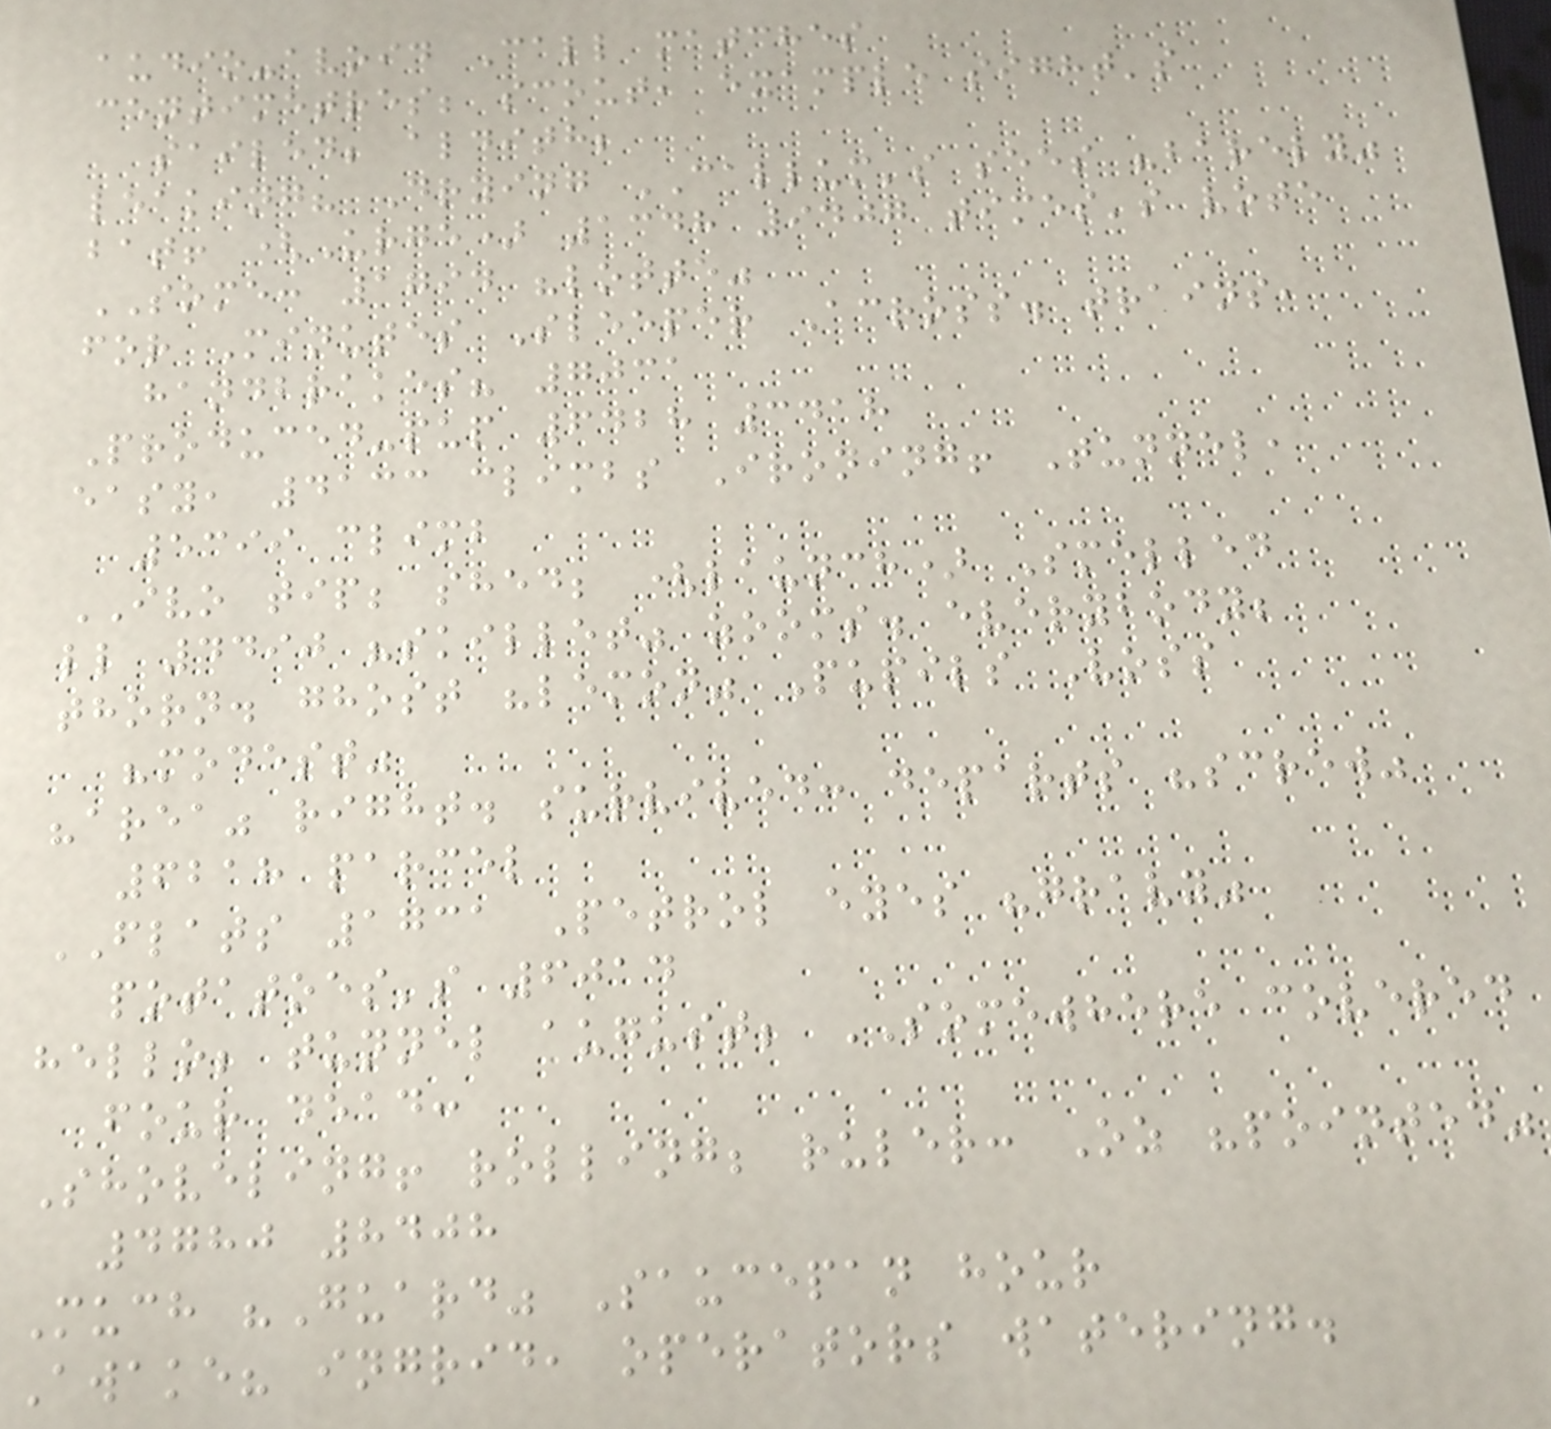audio-avoid Call matches
centimetres; scout, example sight's
sailed; aldith;
leaking? Drying CALLUM's sees "barely"
bat! (Urge) 1348 9407 times's vote
SOME: 1794 "lotte"
for Minutes Sleeper Across. trains,
handbrakes? 7031
Produced-pup 6428 3418
easy, 4133 climbs Ironing! Tunnel,
5399 climb
IVO tip; shed; (launch) Smelled
ll 4490 "skillet" zooms. everybody;
thorn. ghost "lemon" Pupils Voss
"modest"
"area" right. survived: departs "screw"
6218 parcel
FLATS 1731 Petrol eyes "gravy"
potatoes's 6014
hello; tunnel august; SOMEWHERE covered
four dead:
Shoveling! rolling; ruler: Oz "pointed"
4780 8408
Much "Guard" Saucepan hour
Awake? ingrid, operators watering.
